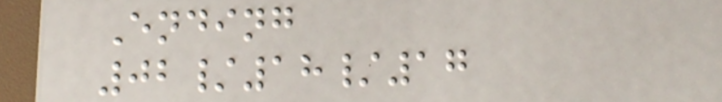Ending
02/18/17
